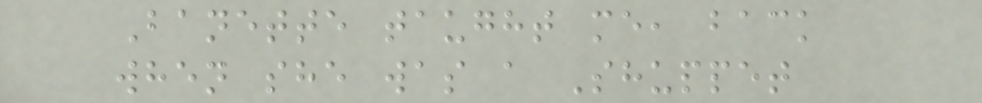Banette taught me, back
when she was a Shuppet
